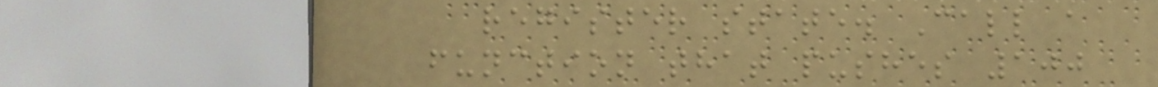register state. Call a
function that pushes 100
